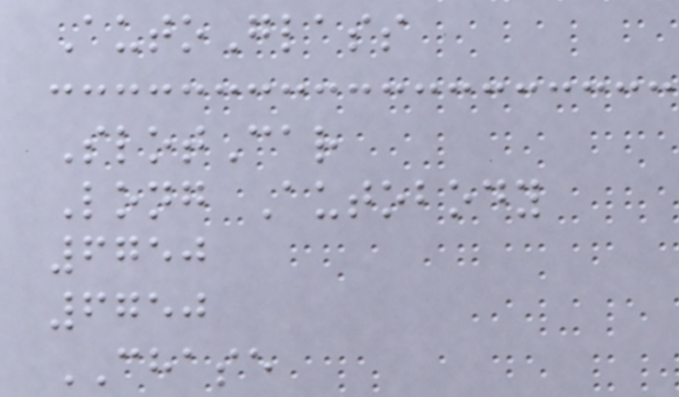AutoGlass
SlotCar
Long Autobody
6750
6750
CHASE
